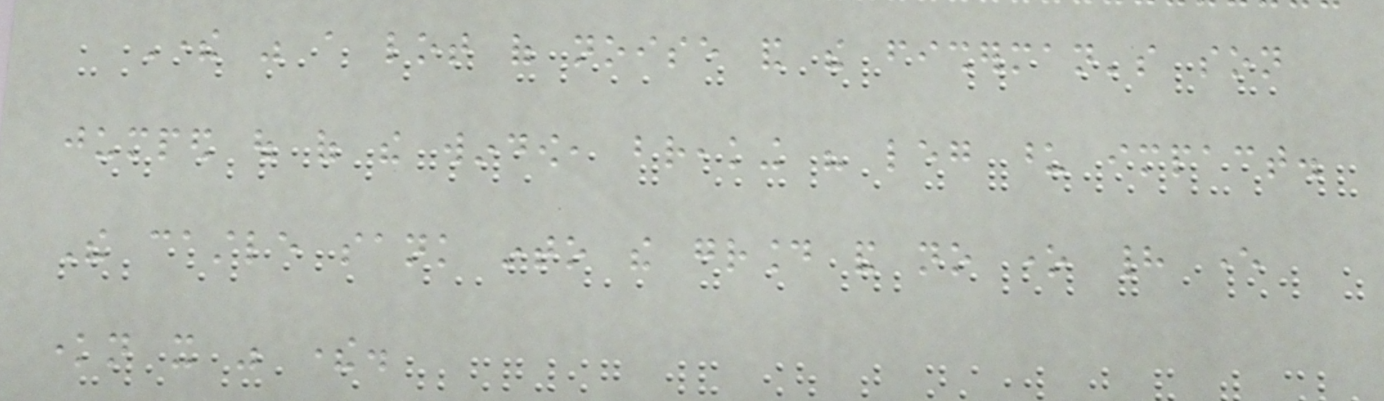There was a lot of noise and the fisherman's son
jumped out of the window, breaking his leg upon impact.
The castle sank into the ground and no one had ever
known it was there.
